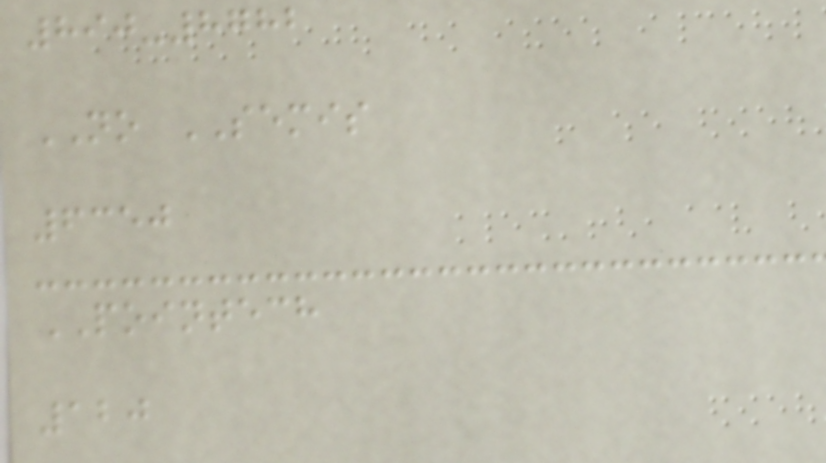890-8782
NO SEMIS
6350
POINTECH
120
